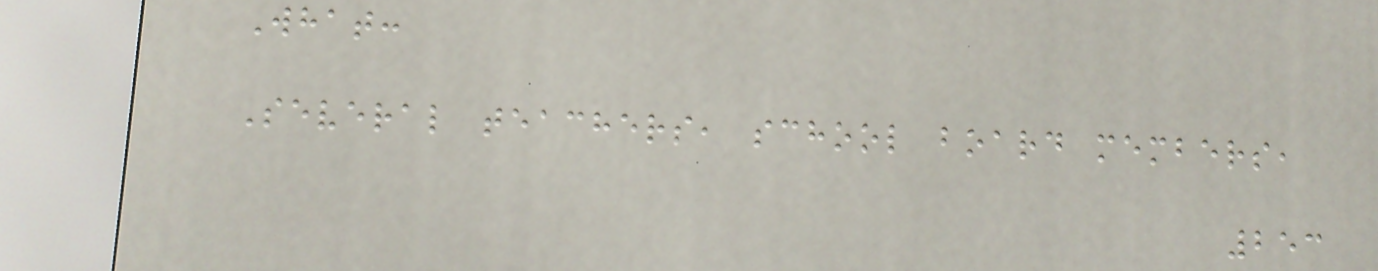What:
Several teachers, school board members,
253
